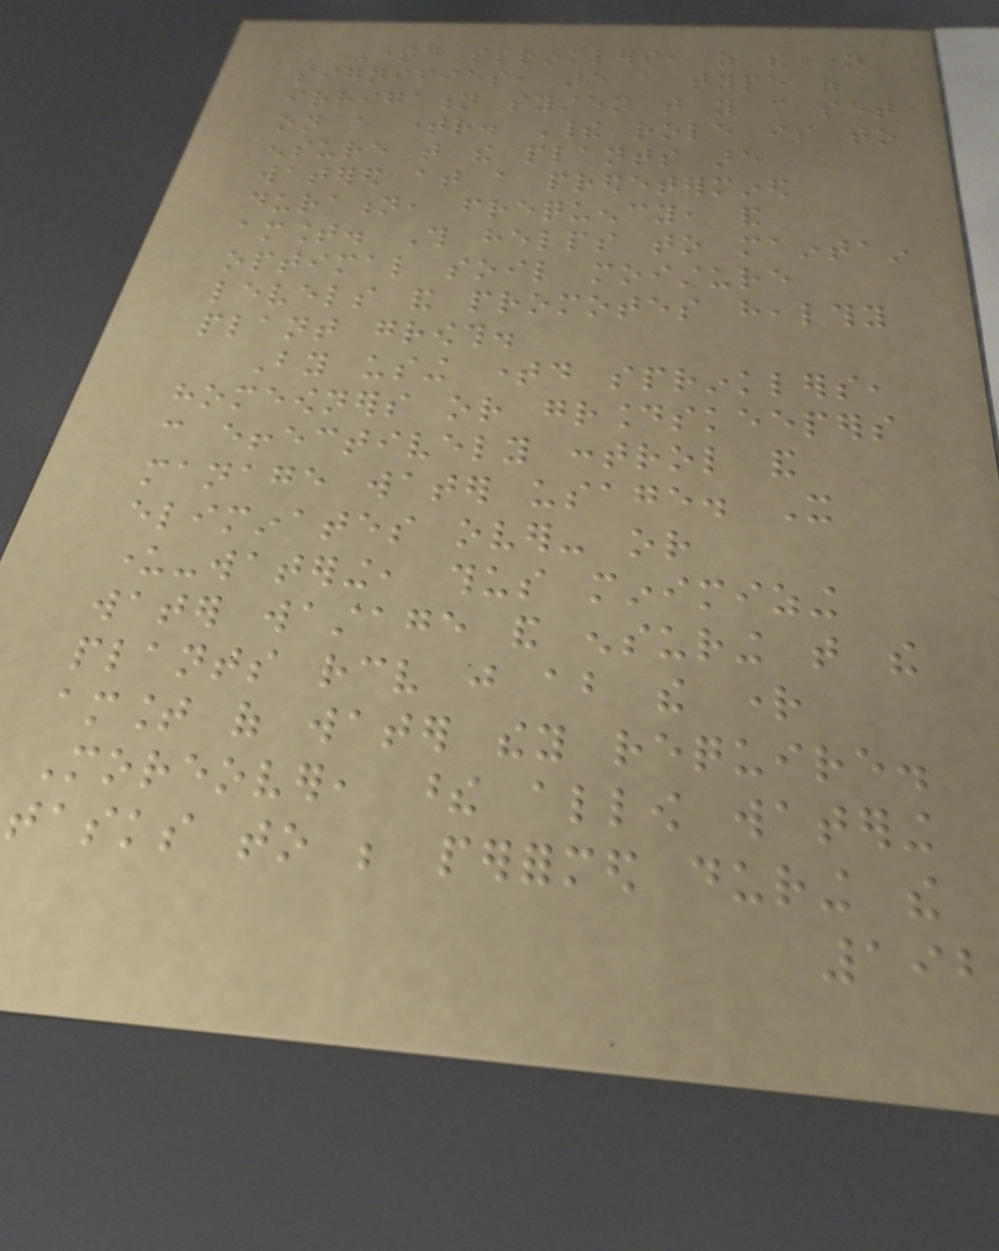Timed sprinklers, as the name
signifies, are a type of
irrigation system that you can set
on a timer. Their role is to
ensure that the plants are
watered at a predetermined
duration, frequency, and
amount. This helps to maintain
optimal soil moisture
levels and promotes healthy
plant growth.
By using timed sprinklers,
homeowners or groundskeepers
can effectively control and
manage water usage. It
eliminates over- or
under-watering, thus minimizing
water wastage and ensuring that the
plants receive just about the right
amount of water they require.
Moreover, these allow watering
tasks to be performed during the
192
